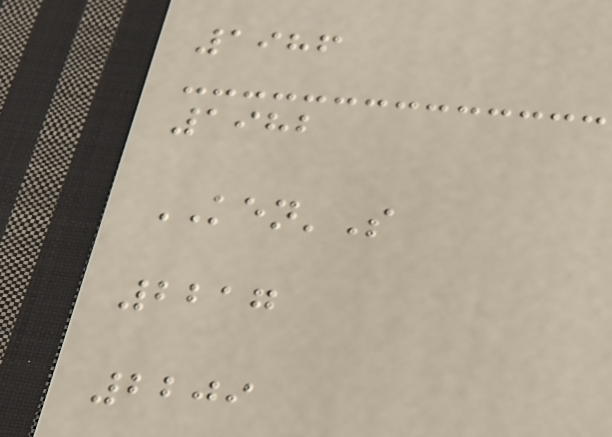1986
1982
KEN'S
2217
2209
